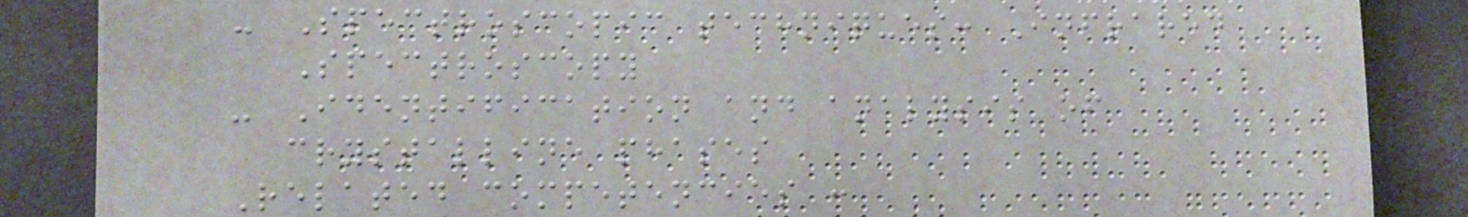- Spectroscopic techniques: Infrared
Spectroscopy
- Identification and analysis of
crystalline phases
Related competencies :
